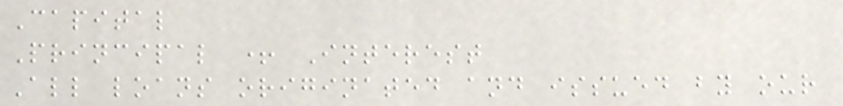Capital
Principal + Interest
All loans originated and issued by our
